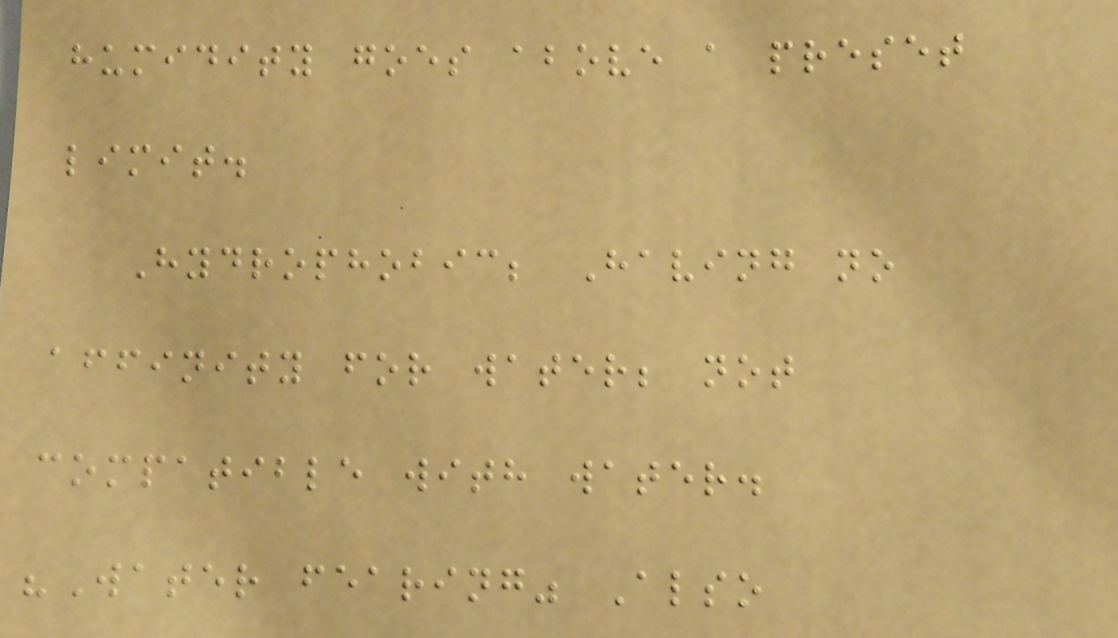humidity goes above a preset
limit.
Hydrophobic; Having no
affinity for water; not
compatible with water.
"Water fearing" Also
